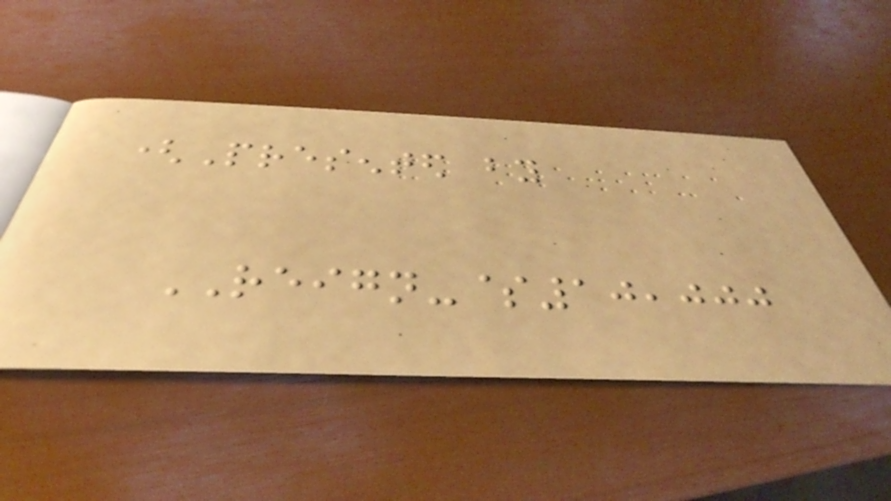(Presented by
REIGN-$10,000
